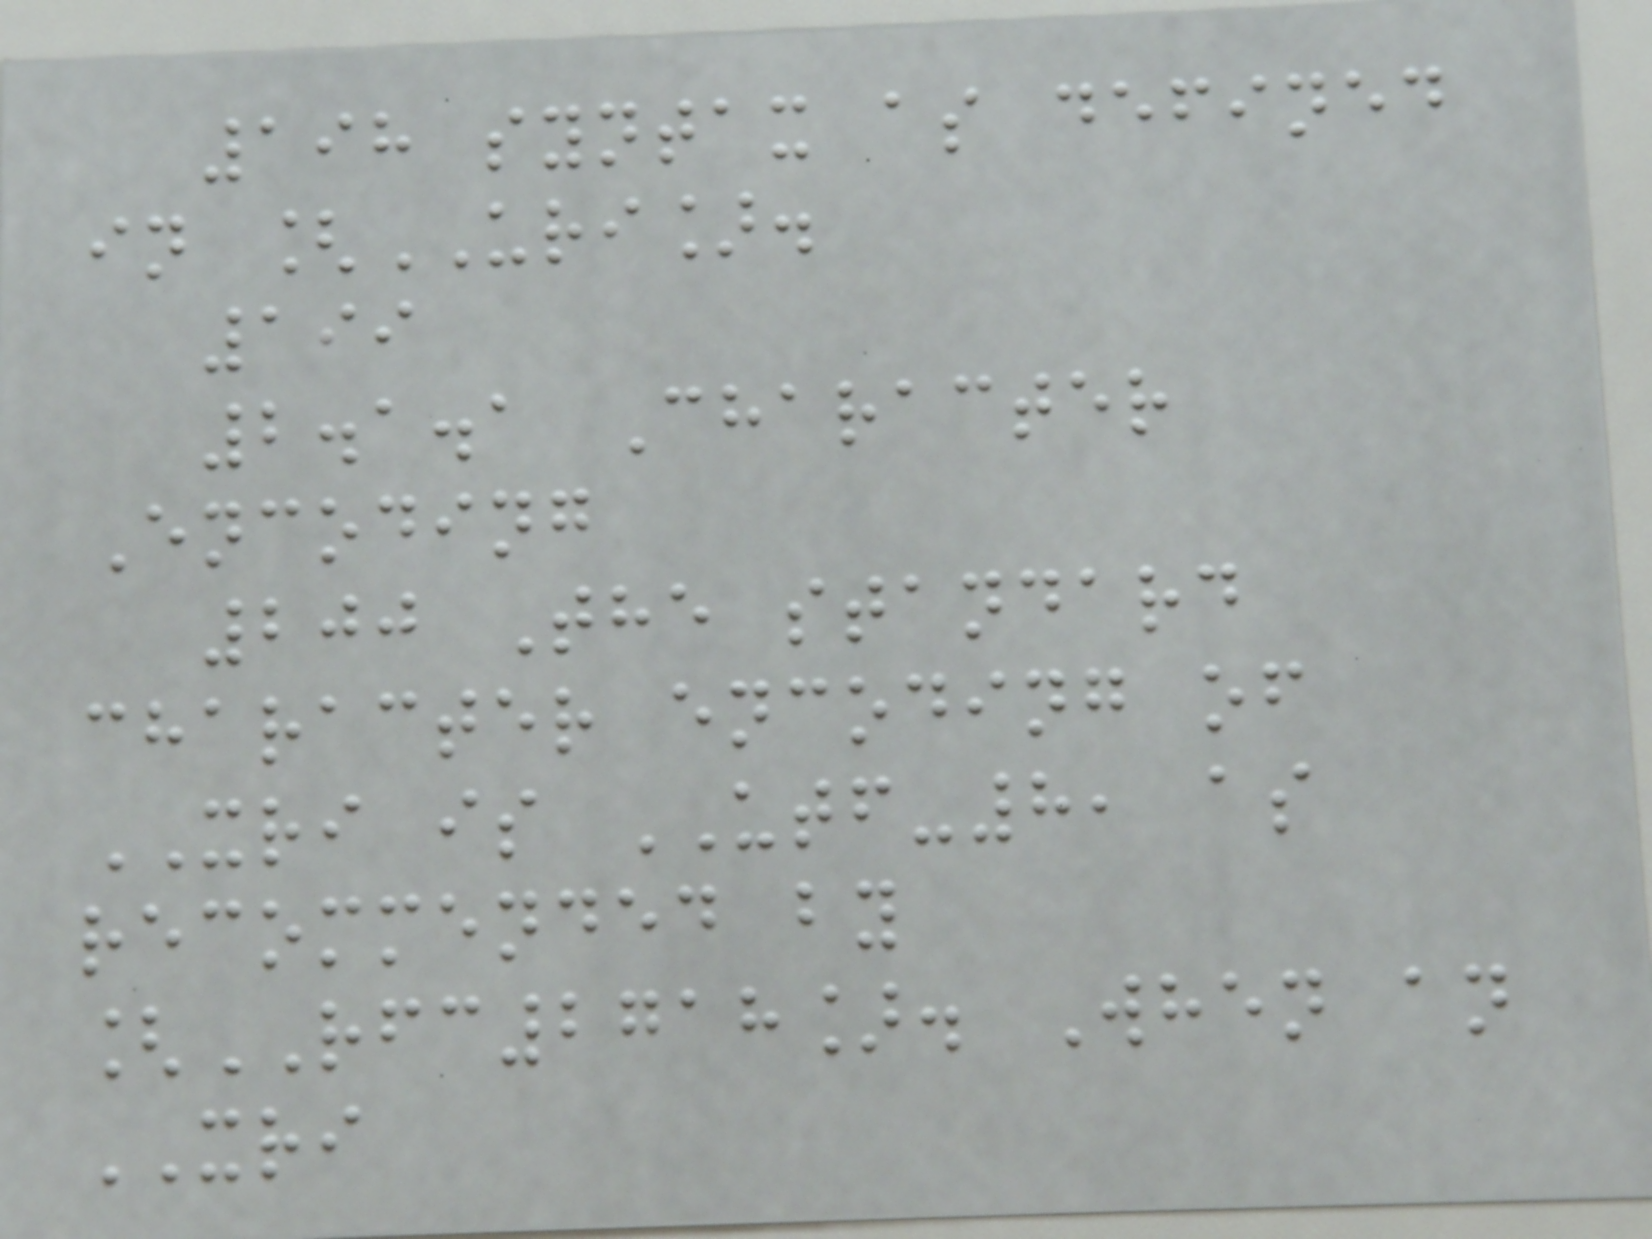198 syntax as defined
in [URI].
199
2.1.1 Character
Encoding
200 The standard
character encoding of
XRI is UTF-8, as
recommended by
[RFC2718]. When an
XRI
